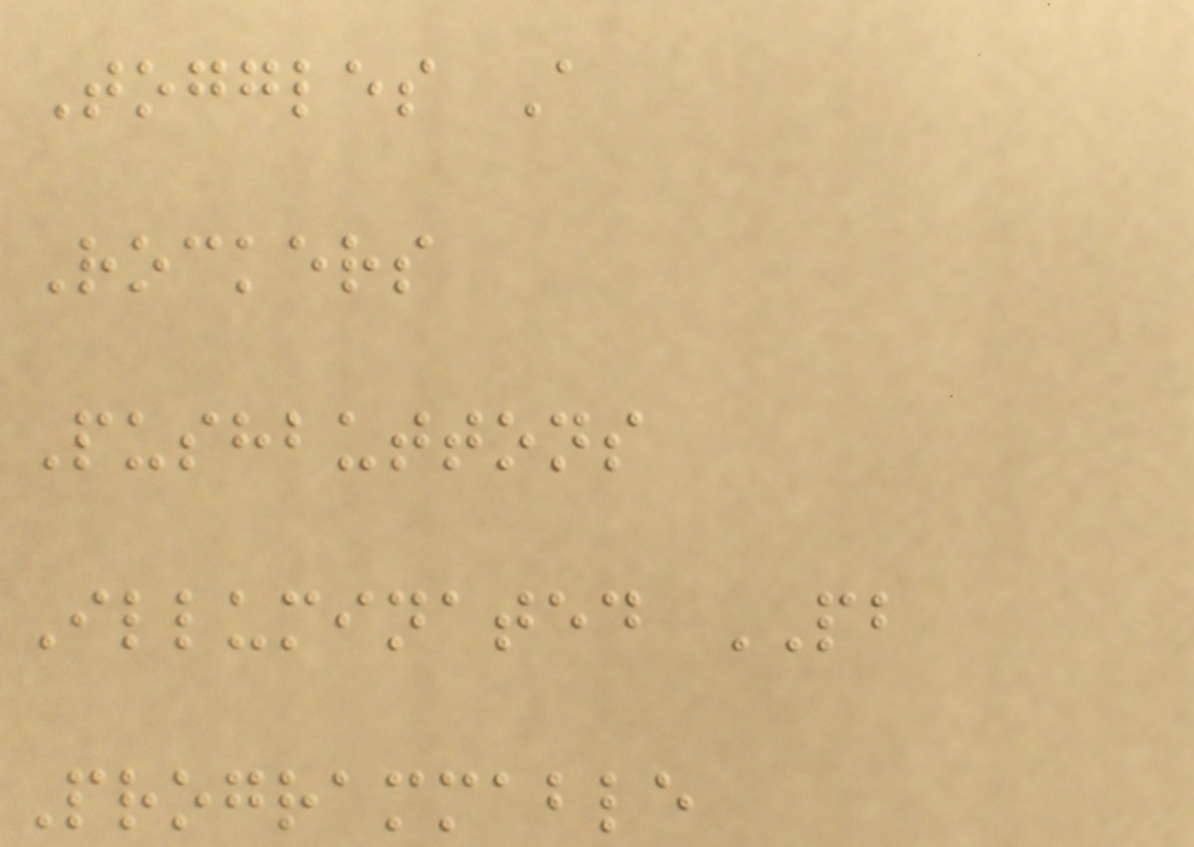Toggles A
Rockers
Pushbuttons
Illuminated PB
Programmable
